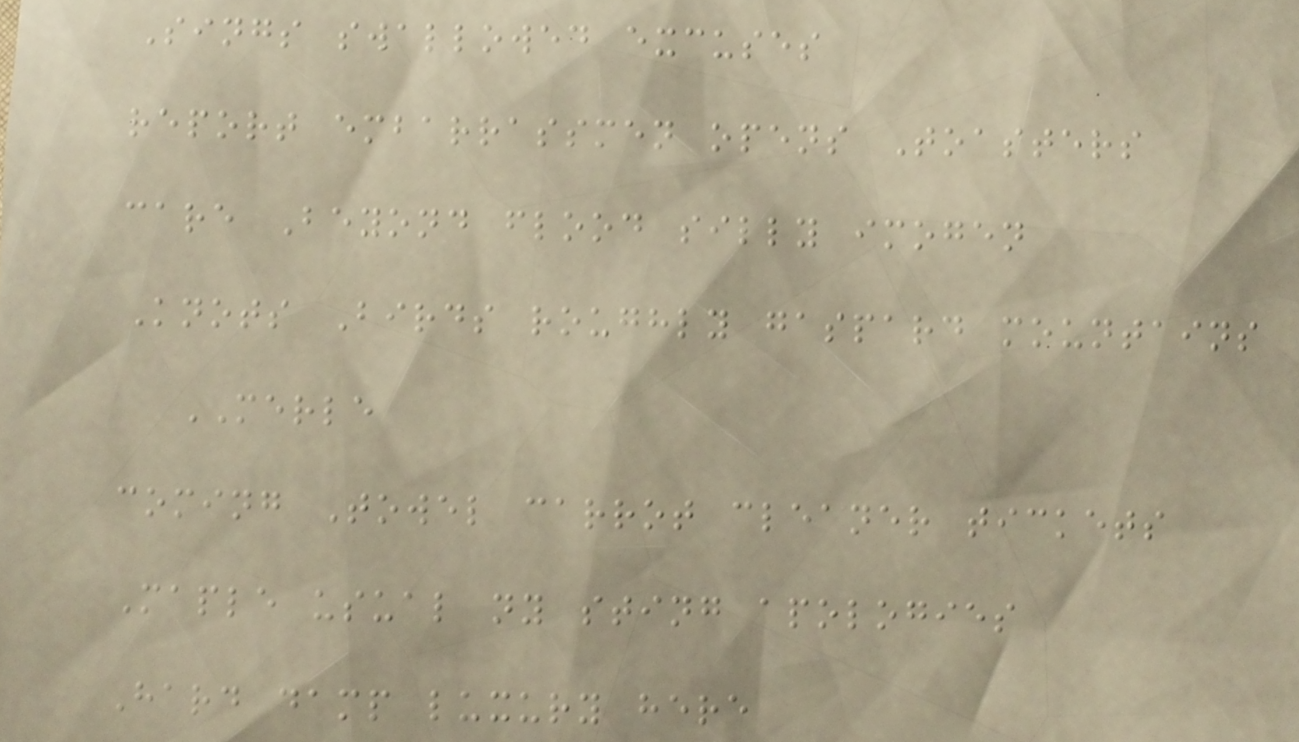Sings swallowed excuses
report embarrassmen opens Toasters
care Beyond flood silly imogen
Knots Birds roughly gaspard mountains
MERLE
coming Towel carrot cleaner tickets
Maple usual ny sting apologies
Hard damp luxury here
